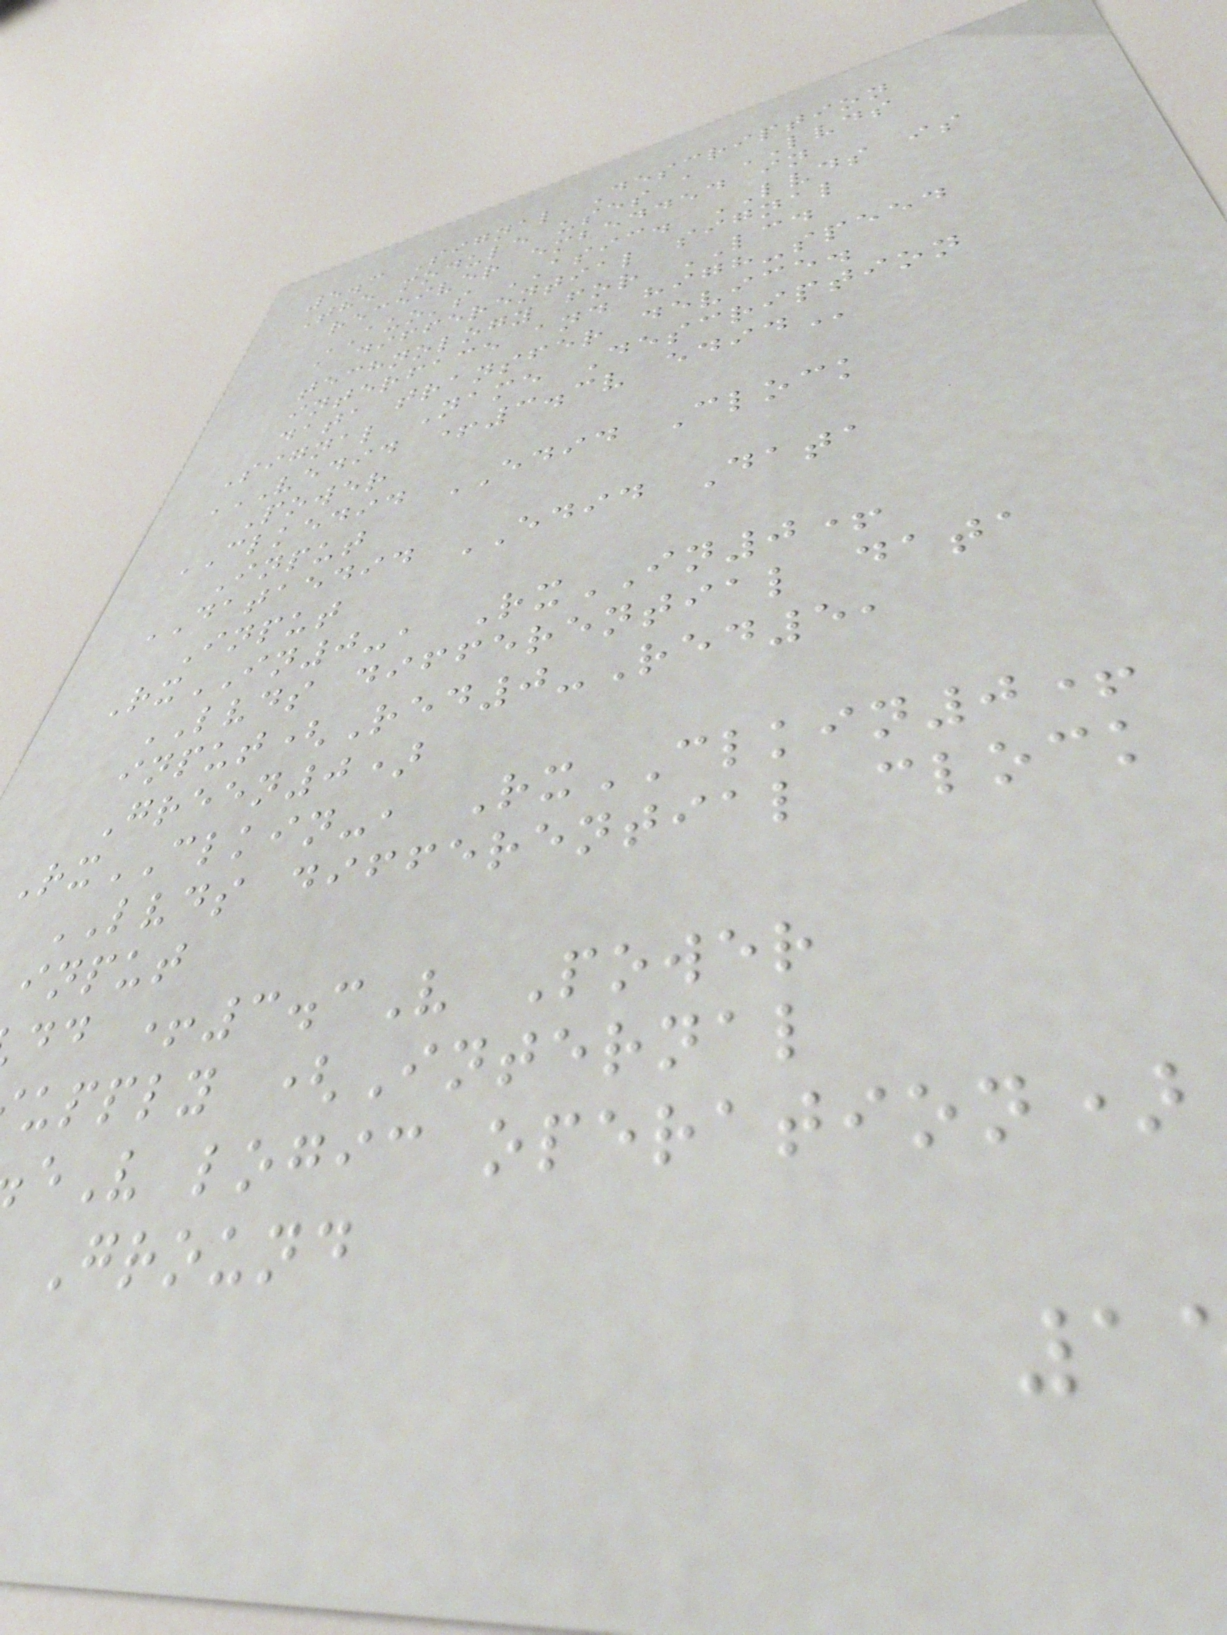5.3 Signal Description
The module uses a LVDS
receiver embedded in
AUO's ASIC. LVDS is
a differential signal
technology for LCD
interface and high-speed
data transfer device.
Signal Name Description
VEDID +3.3V EDID
Power
CLKEDID EDID Clock
Input
DATAEDID EDID Data
Input
RxIN0-, RxIN0+
LVDS differential data
input(Red0-Red5,
Green0)
RxCLKIN-, RxCLKIN0+
LVDS differential clock
input
dd +3.3V Power
upply (Internal
V logic operation)
Ground
